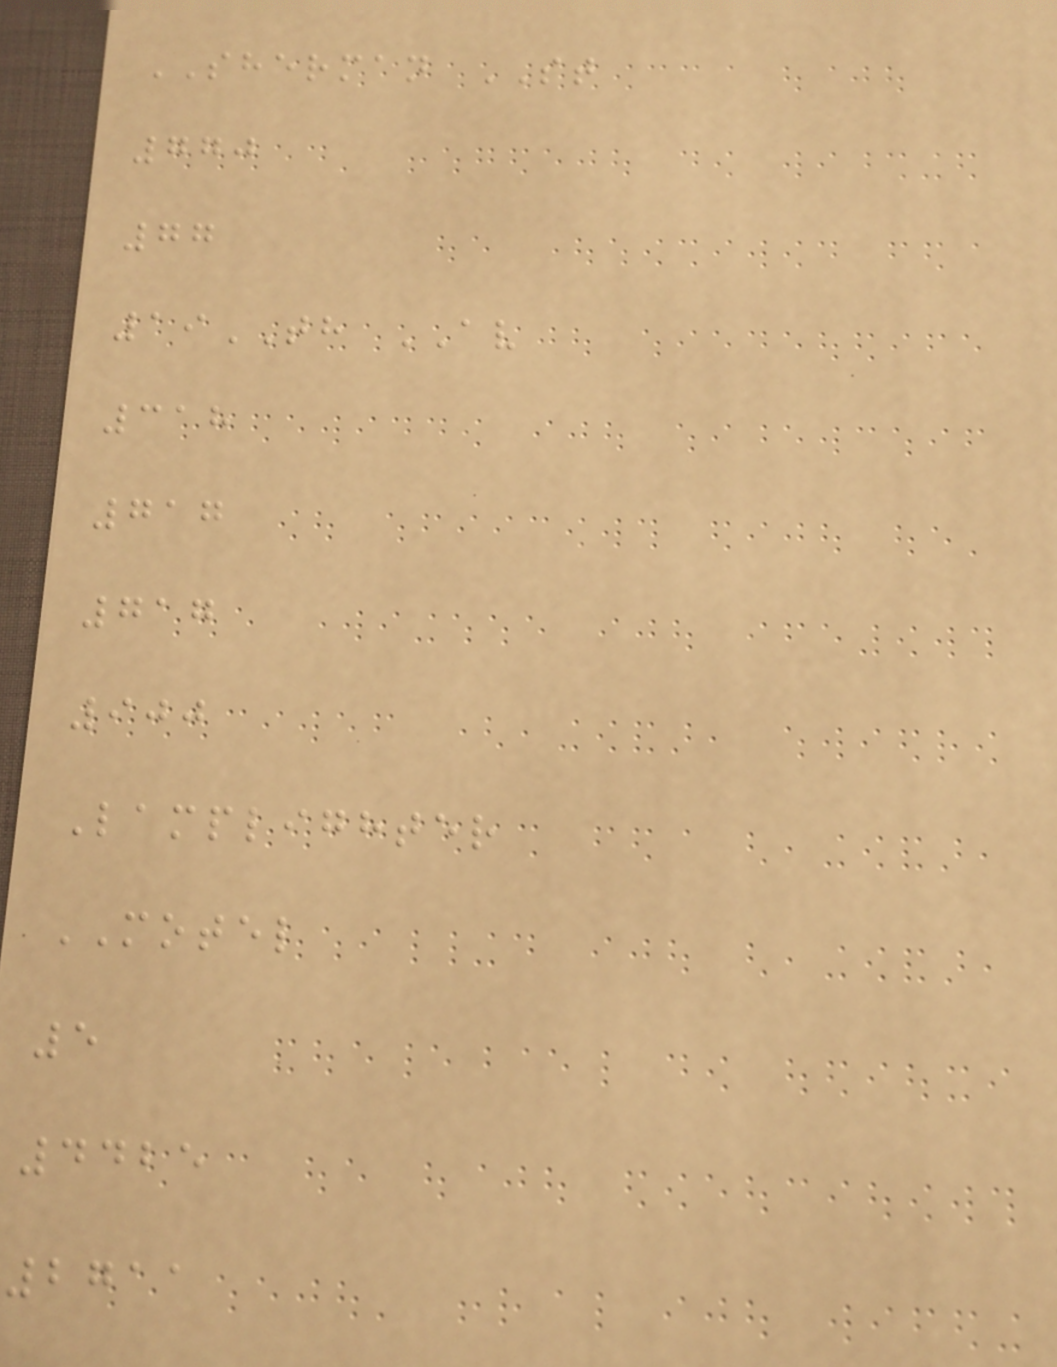SHERMAN ST
770
77
19TH AV
318
717
717
900
Lamplighter
MOTEL
5
4425
2711
